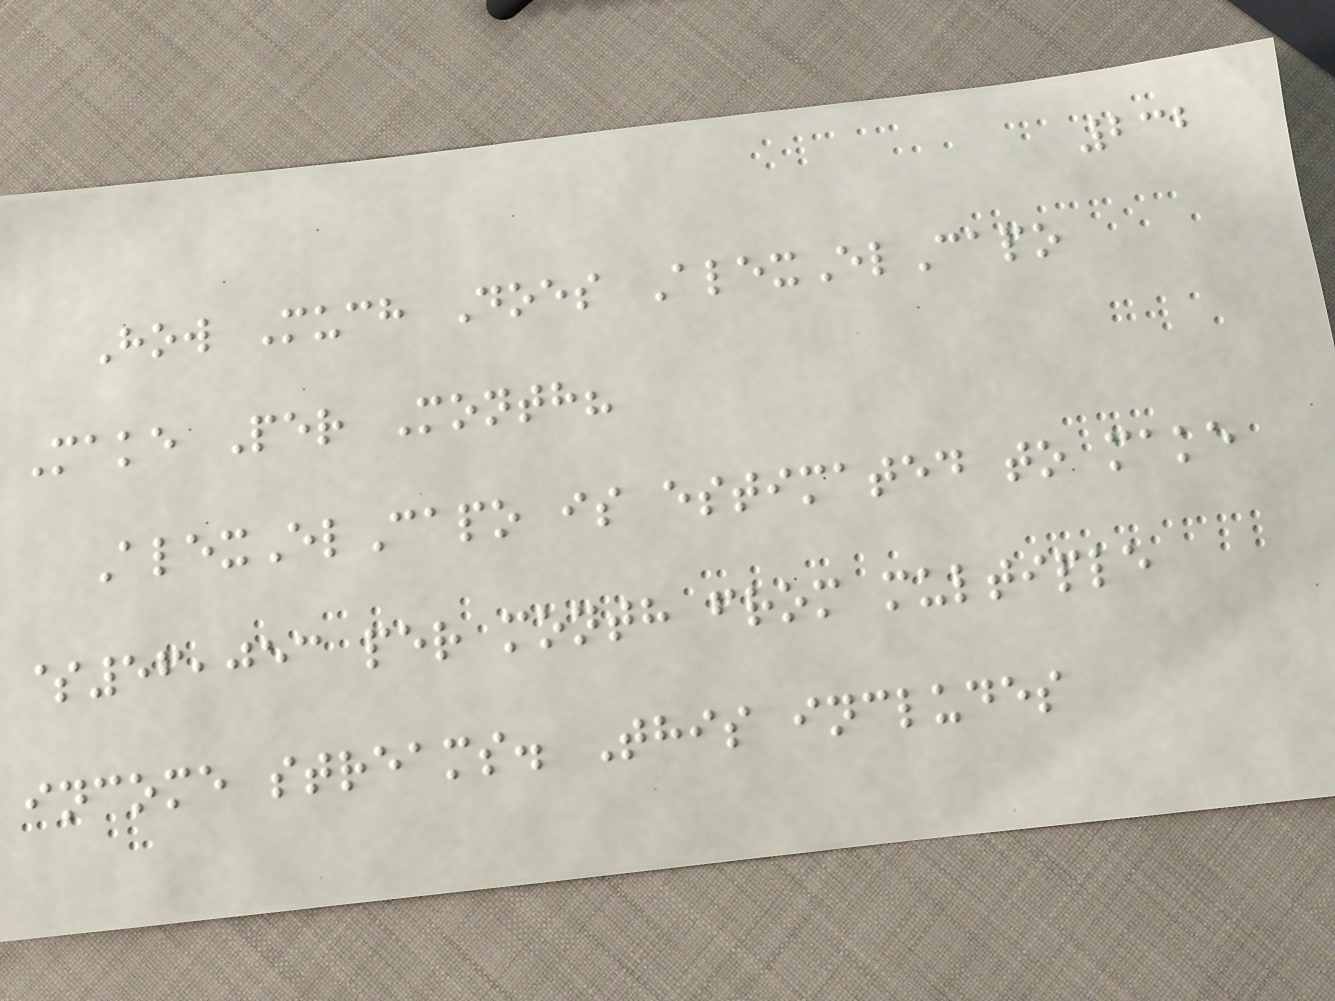232
How Much Does AlexElCapo
Make Per Month?
AlexElCapo is estimated to make
$56,053 per month from multiple
income streams. This includes
